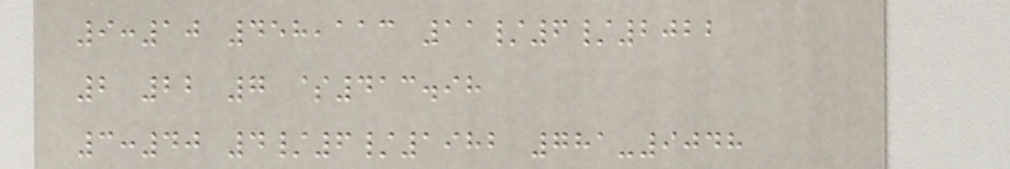9:10 458,113 11/6/2022
2 22 7 $413.98
3:40 4/6/1982 781-9048
